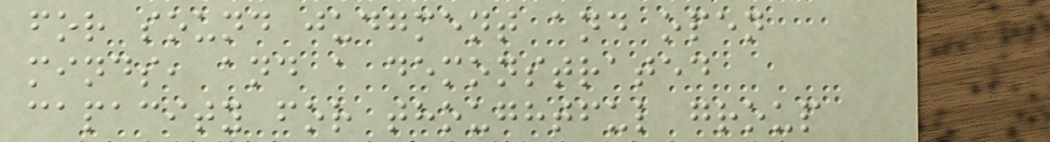for sound judgment and open
minds, and a demonstrated
capacity for thoughtful group
